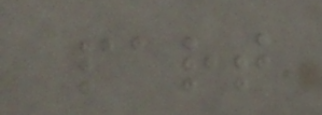part
